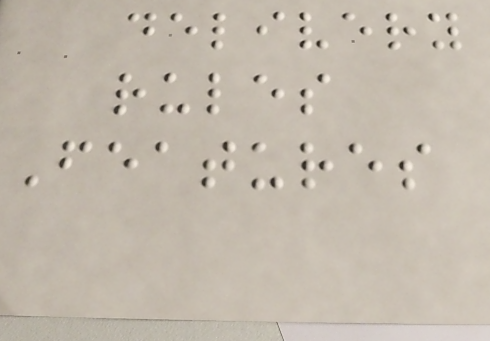delivery
rules
Features
